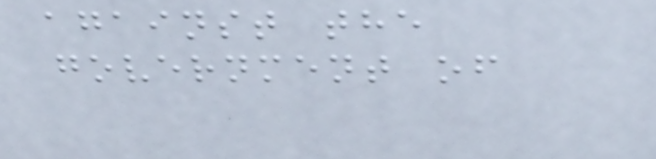against the
government of
